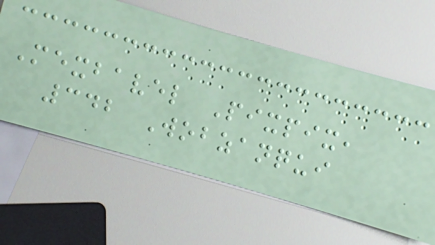Mexbavel Pixpix,
342 Wobzanqui
